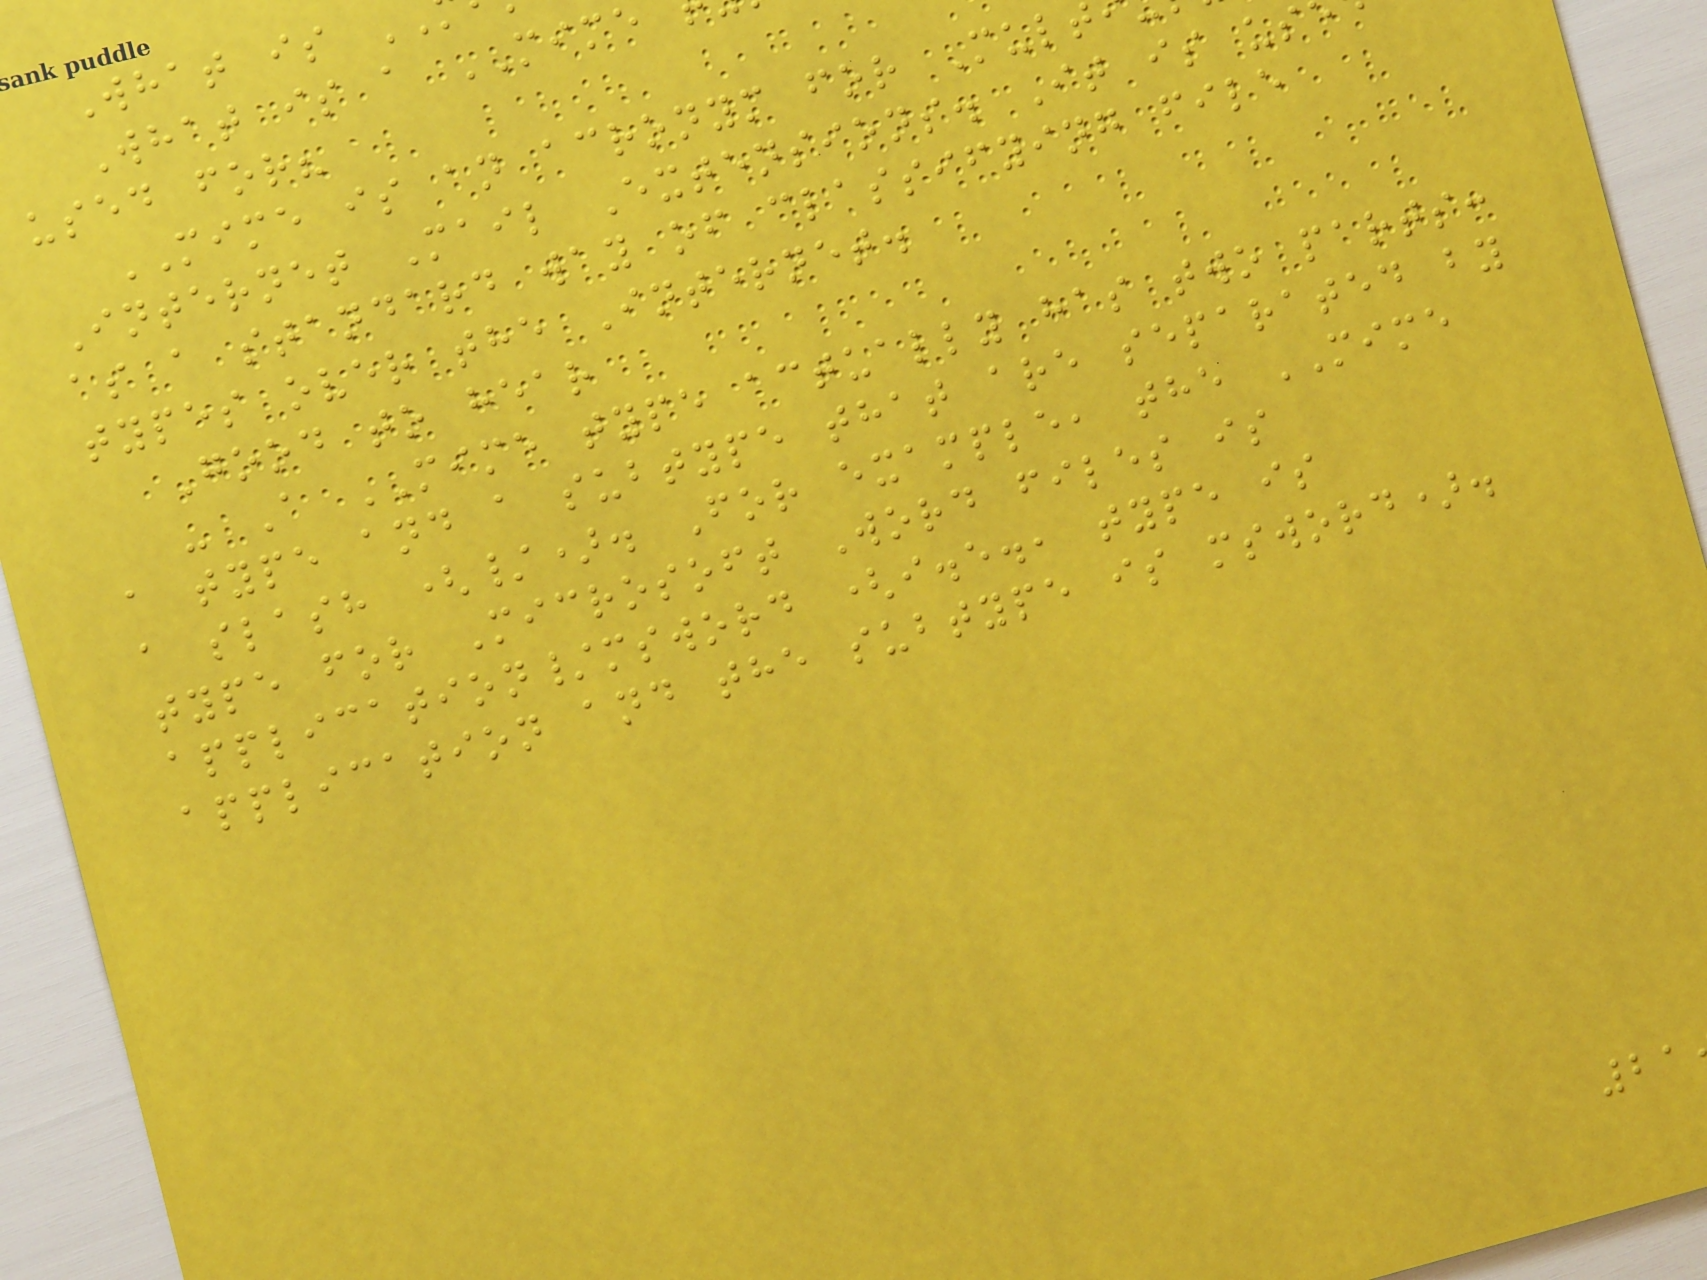What is
What is a MIME
used for?
MIME is an acronym for Mult
Internet Mail Extensions. It is us
as a standard way of classifying file
types over the Internet.
Good to hear
- A MIME type actually has two parts:
a type and a subtype that are separated by
a slash (/). For example, the MIME
type for Microsoft Word files is
application/msword (i.e., type is
application and the subtype is msword).
